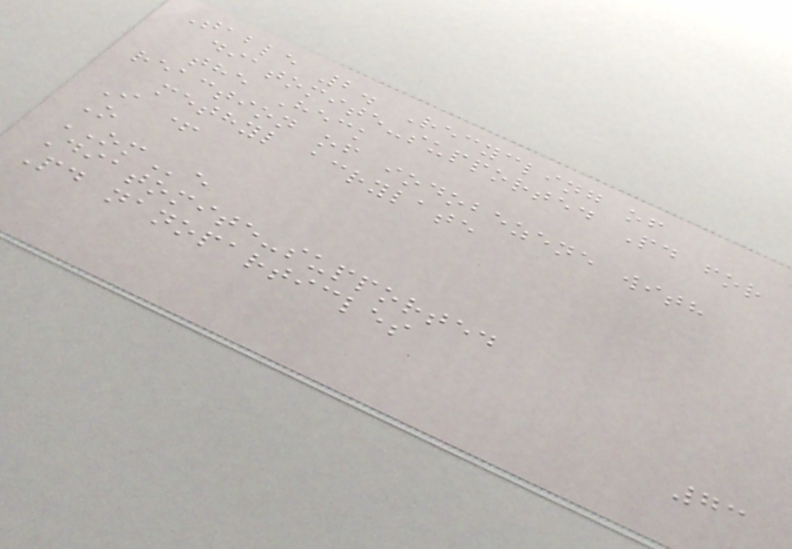Table 2. Recycling of
diatomite-supported Pd for
the Heck
reaction of iodobezene with
methyl acrylate
I +
O
OMe
Diatomite-supported
Pd nanoparticles
73
